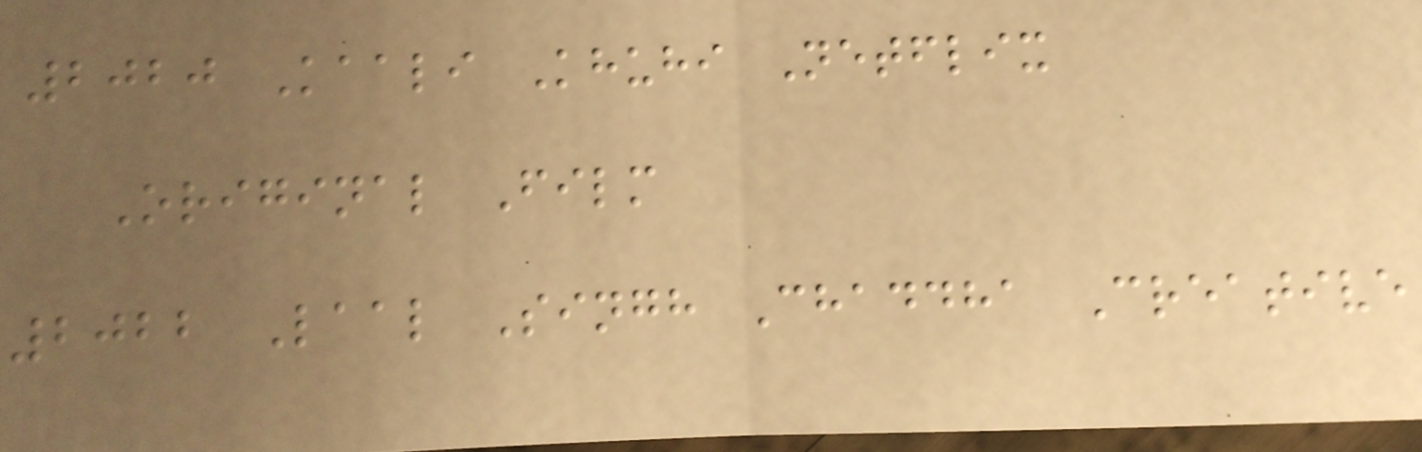2020 Kaali Khuhi Netflix
Original Film
2022 Laal Singh Chaddha Creative
